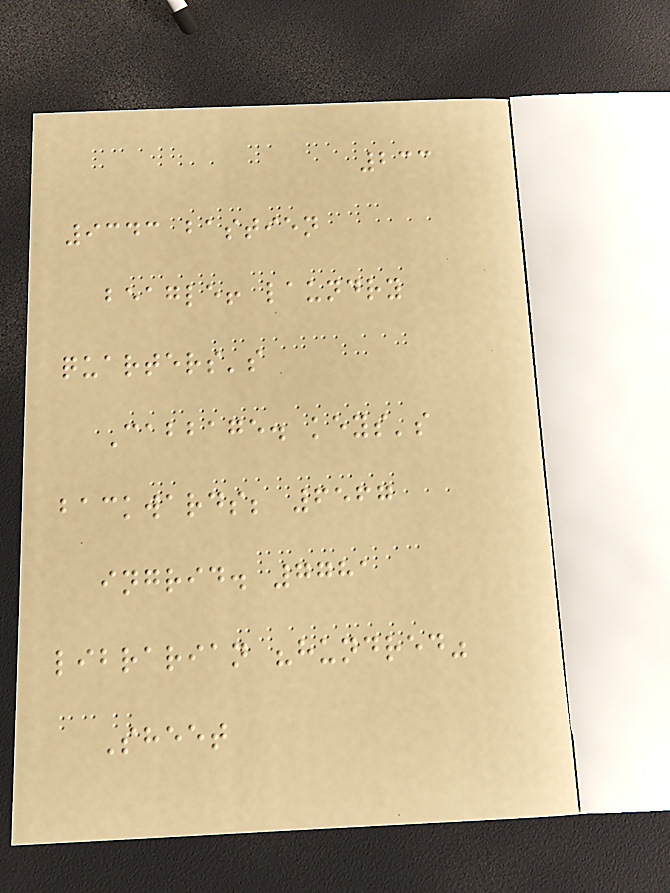233
9343 bastien
beagle! laundry
quarters's
Cabbage. keys's
backwards; 6567
ingrid. 7781
librarian "hundred"
Sheet
